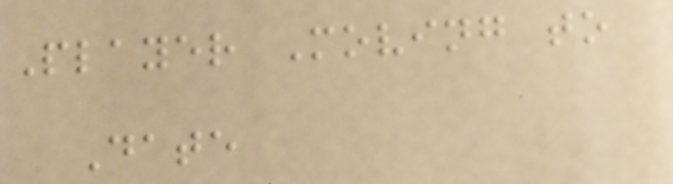Player Moving to
Date
